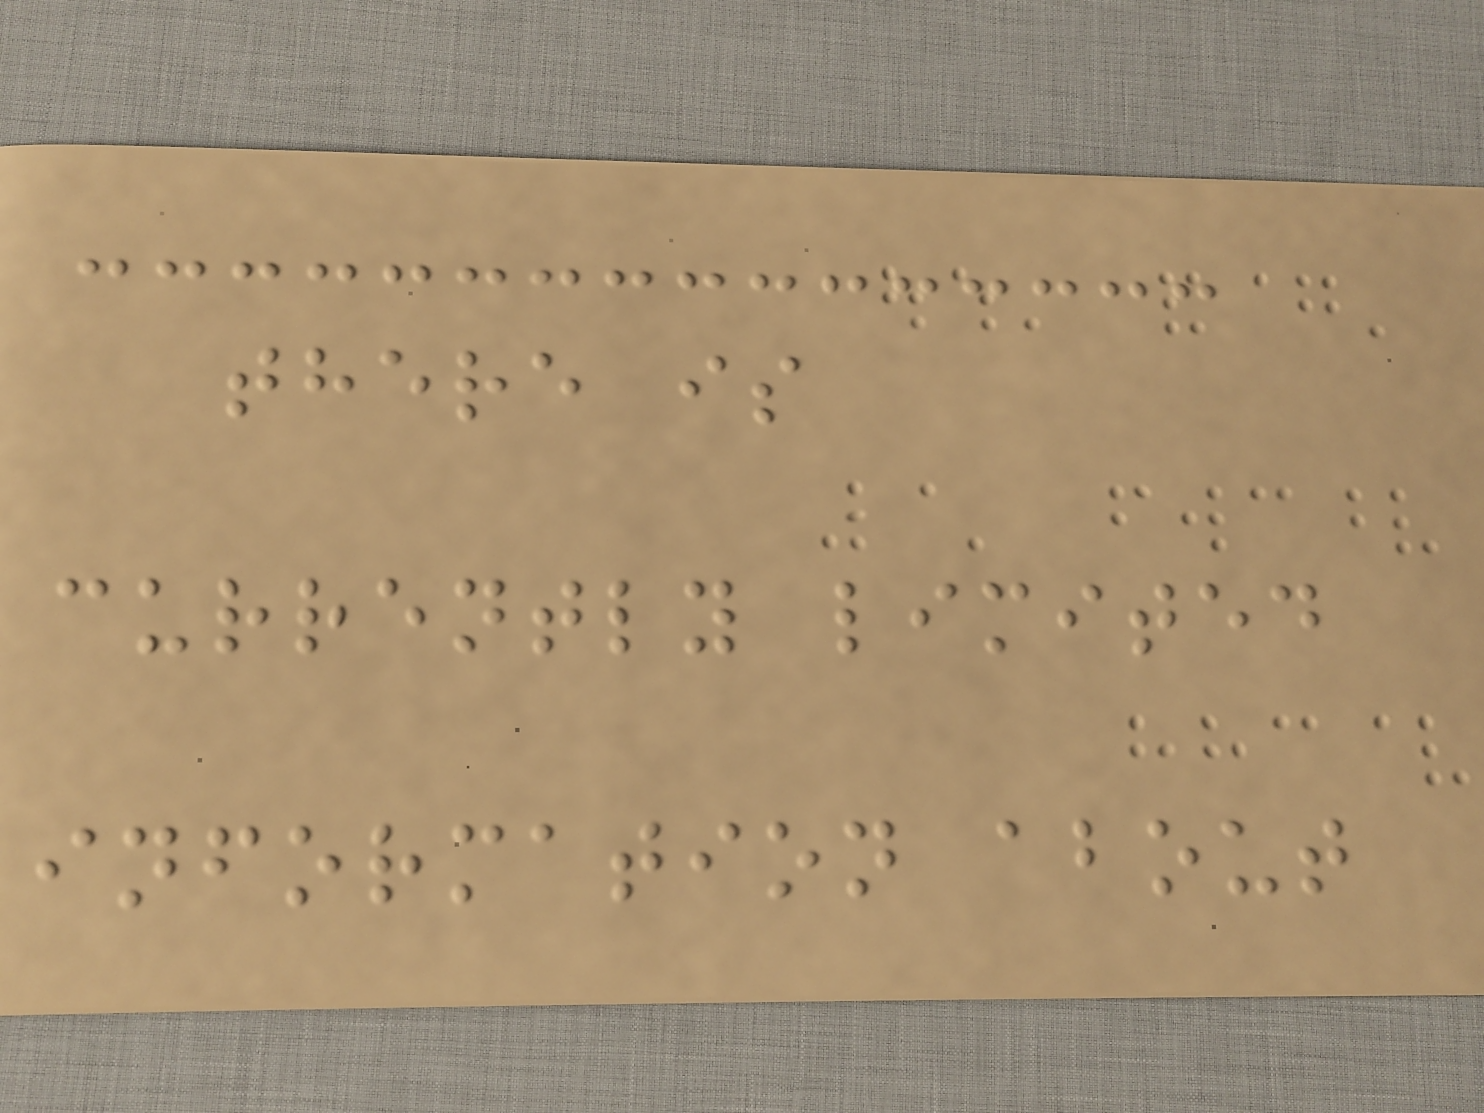there is
currently limited
information about
